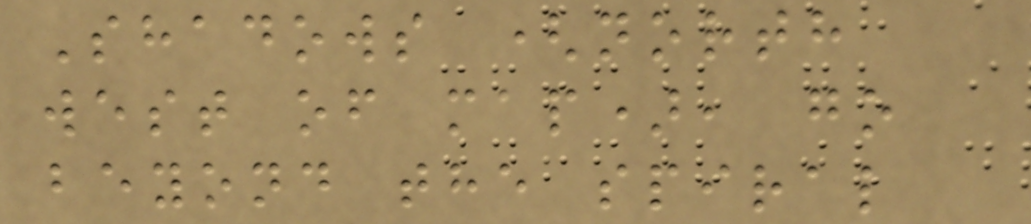Shadows (north
west of map), go
beyond the spiral
